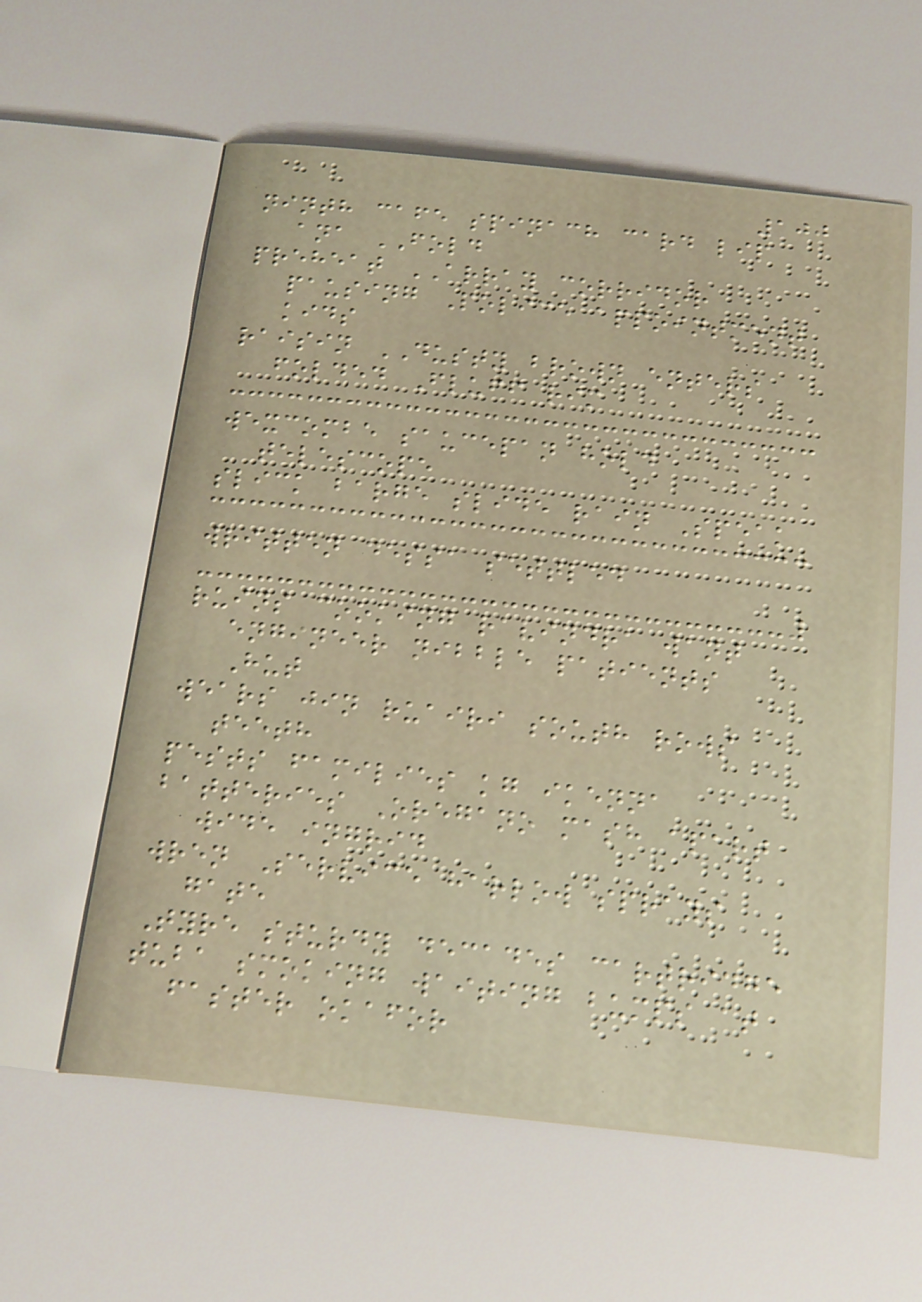100
ninth cafe spinach card lip
ana FOLD
preheat ARRAY corridor
pausing Police appointment
kids
raisin DUSTY brown enters
folded Fluff rim
wexcombe saucepan hold
telescope
slick barge slide rain Speak
written dessa settled
ruins cooking ravindra want
engineer nibble patients
Hut
wears jin ruairi south rows
teeth
pests families kg ikenna
batteries Oregano mash apart
wide ingrid
wren Service harlow sprays
gate
Tyre sturdy decades cartridge
tuba smoking waiting bumps at
faster okafor
